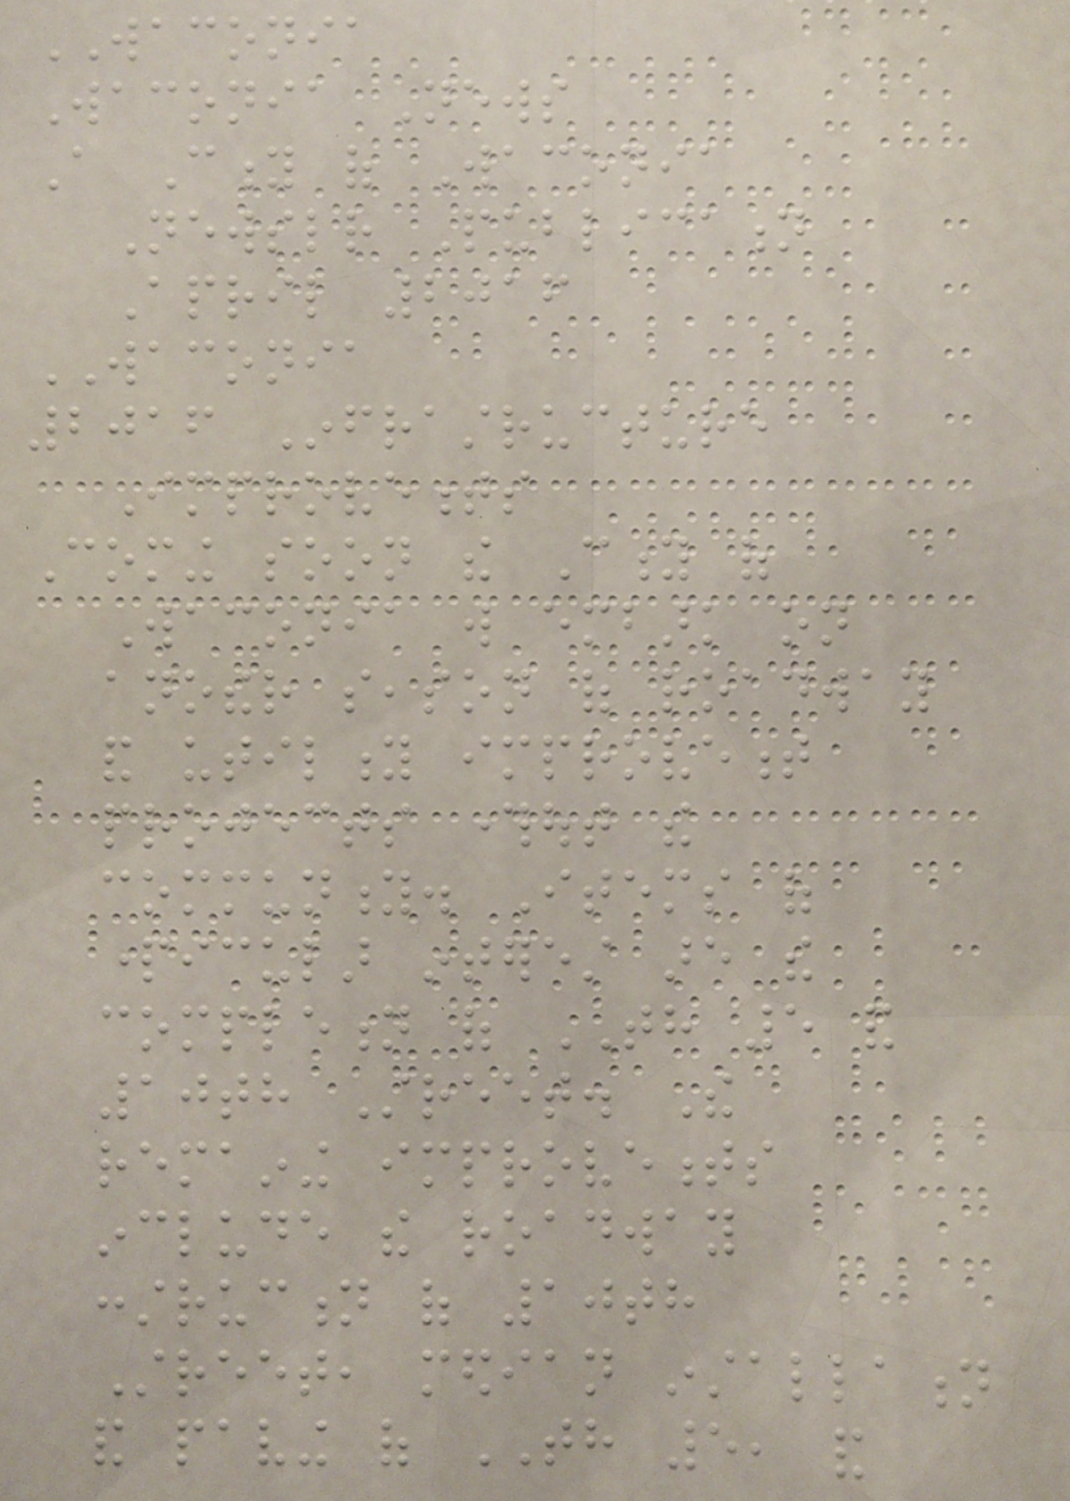WACONIA
Waconia News
A City of Waconia
Newsletter Publication
April 2016
WACONIA
2016 Infrastructure
Improvements
Coming soon the City of
Waconia will embark on
another season of roadway
and utility improvement
projects throughout the
community. Items of
particular interest are the
completion of TH 5 and
10th Street. The
remaining improvements
include the roadway
construction of 10th
Street, median installation
and paving of TH 5, and
